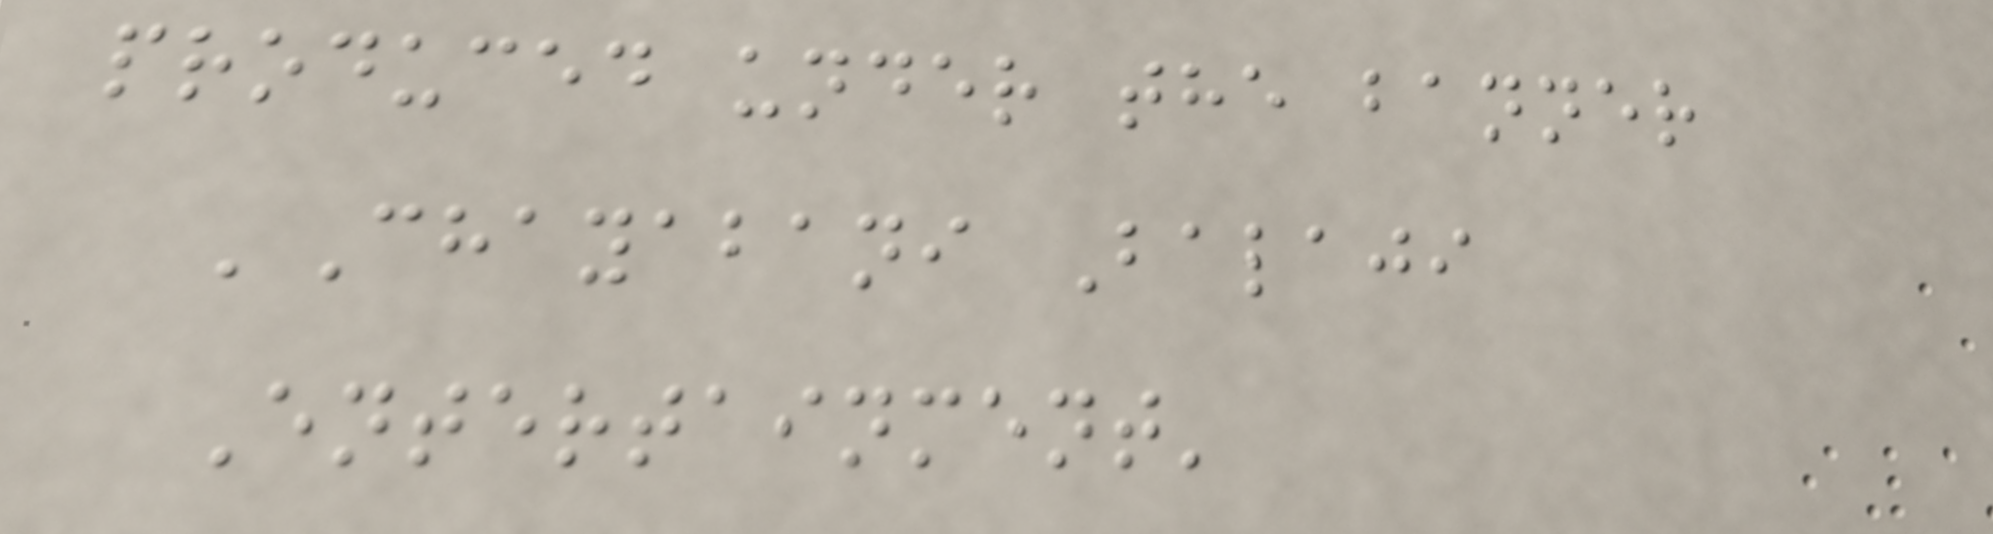produced under the banner
'Chayabani Balaji
Entertainment'
